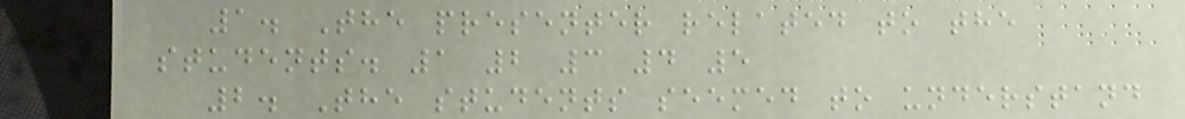1. The presenter related to the
students. 1 2 3 4 5
2. The students seemed to understand
